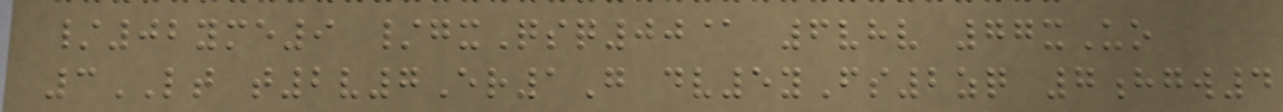/02yme9 /gxQsq00@ 6vhv 77xUo
3LT t2v7Er1G dv5yFs2zq 7hgw4
